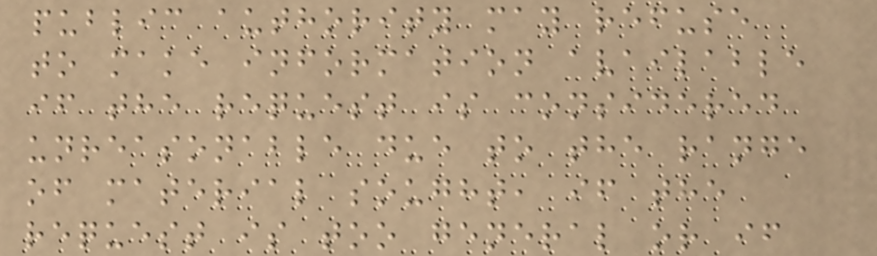public authority may refuse
to make information available
if the request is considered
unreasonable due to the range
of material sought, if the
request is too general or if
